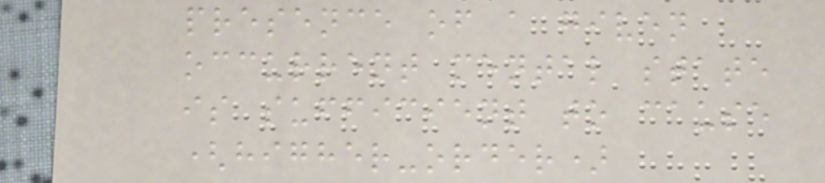presence of a given
occurrent mental state
is sufficient to cause
(higher-order)
